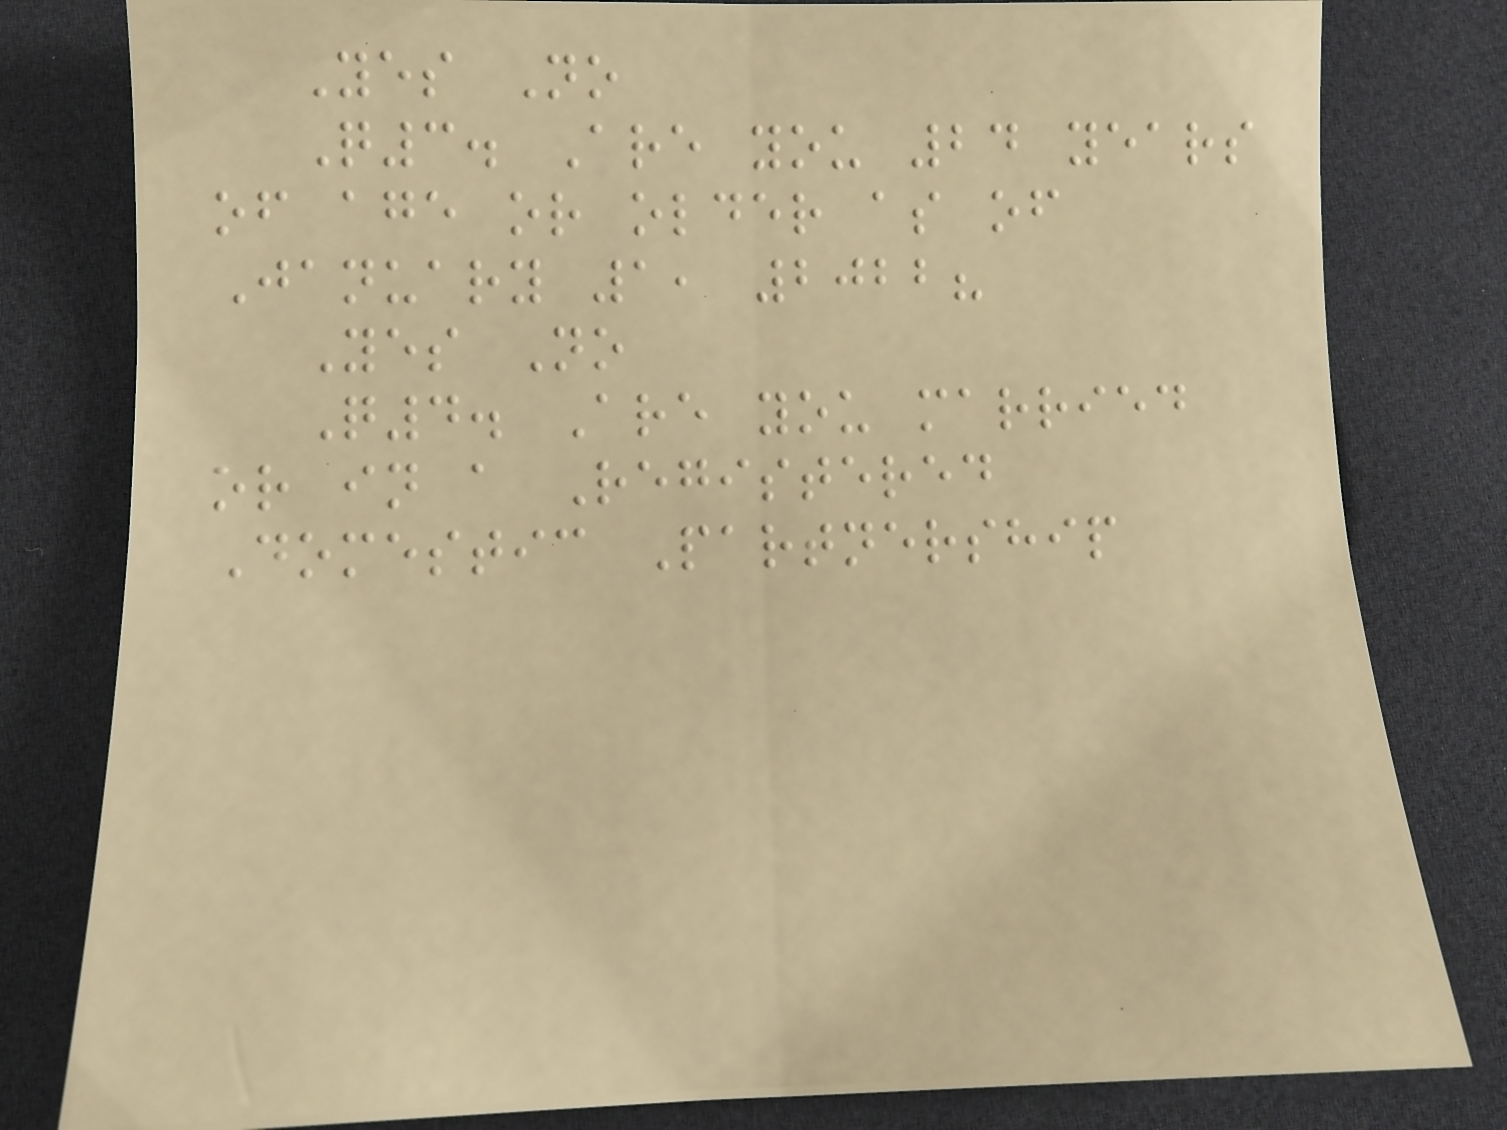Yes No
Q3. Are you 24 years
of age or older as of
January 1, 2022?
Yes No
Q4. Are you married
or in a Registered
Domestic Partnership
